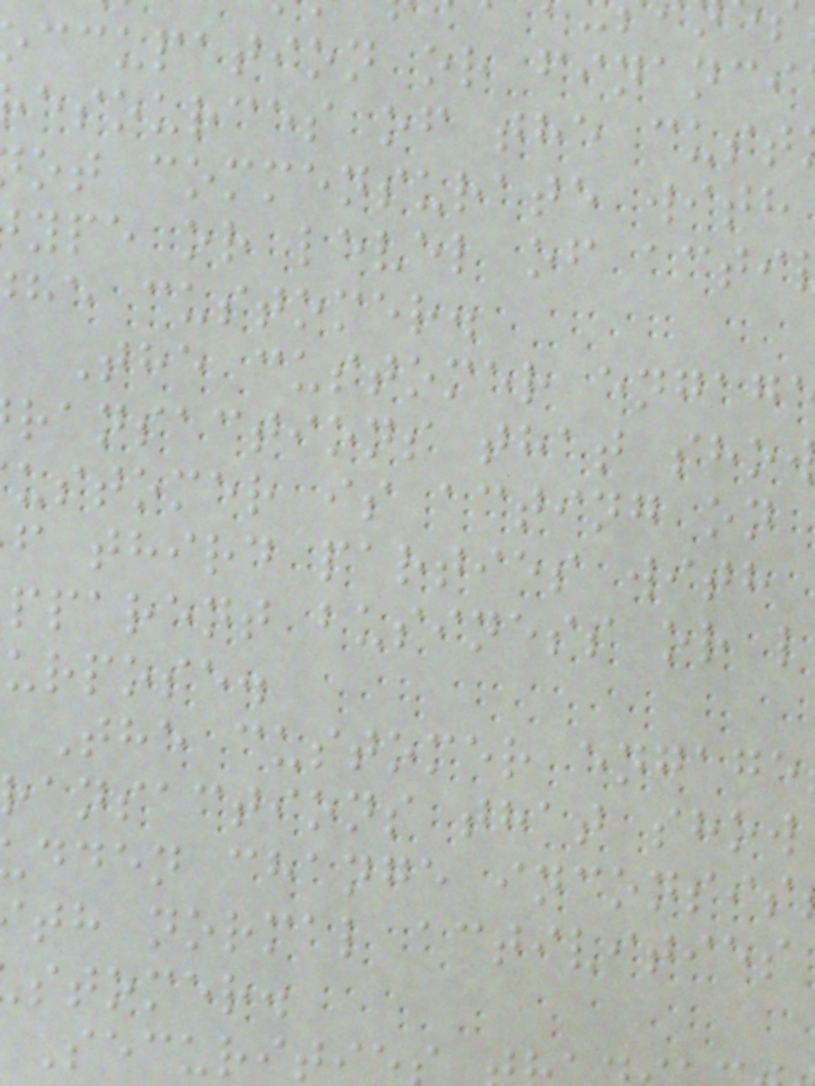ccupation or financi
esources of the cust
ot commensurate with
ype or level of acti
he customer.
The customer engag
ransactions that sho
ustomer is acting on
f third parties with
pparent business or l
urpose.
The customer engage
ansactions that show
dden change inconsis
th normal activities
stomer.
Securiti
